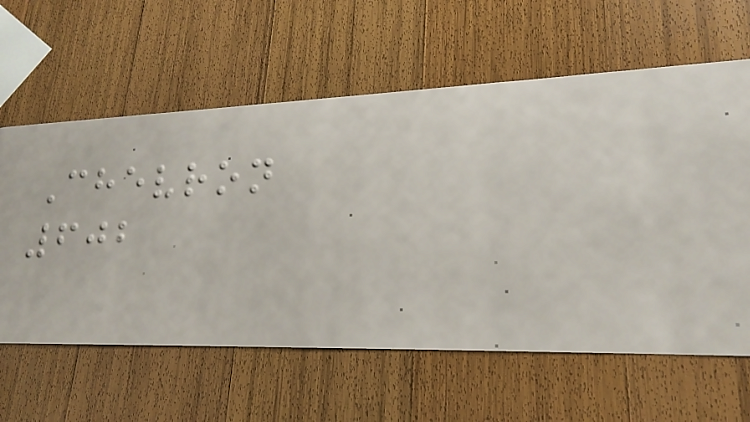Chevron
602
